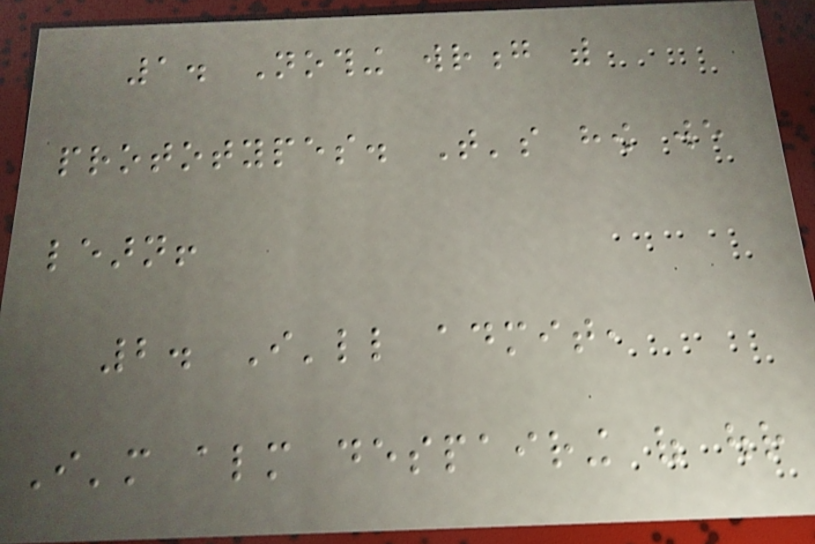1. Nothing wrong with
prototypes. That's how we
learn!
2. I'll admit,
I'm almost despairing of our
